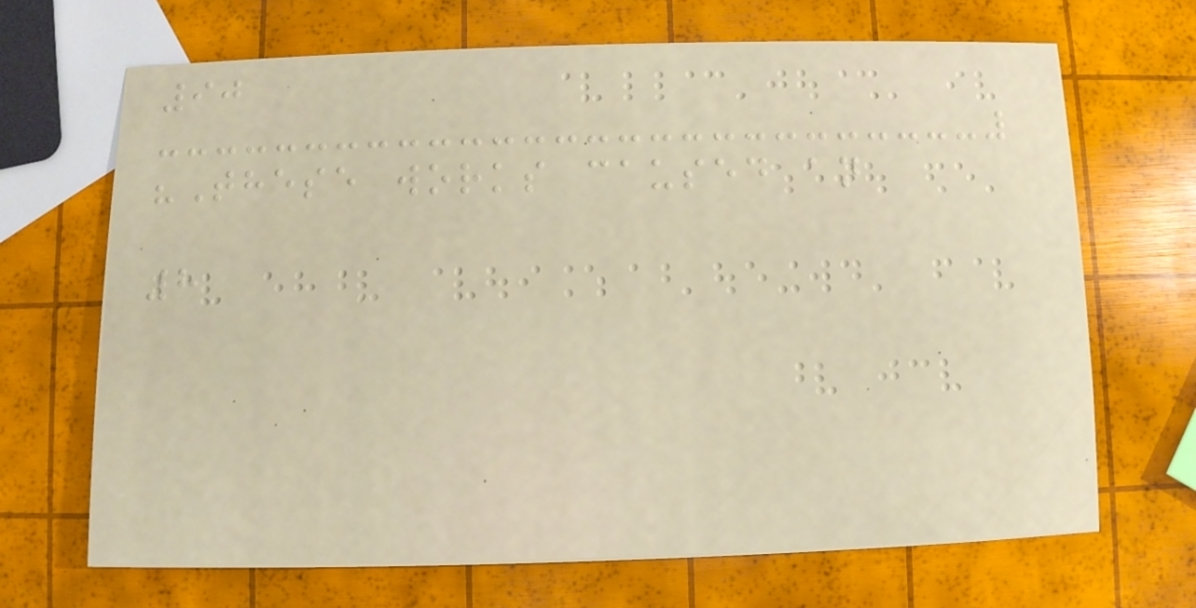90
"These works caused an
8
